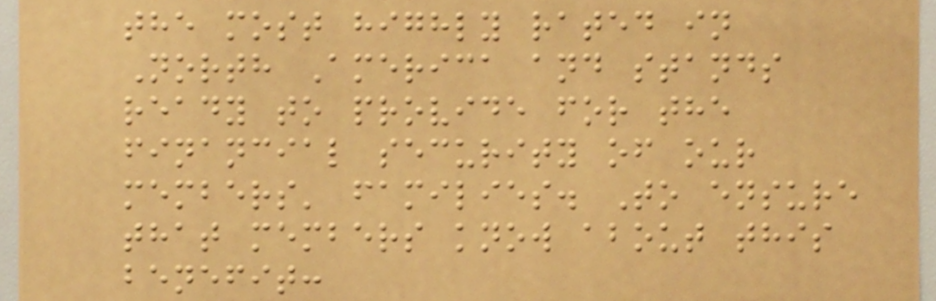the most highly rated in
North America and stands
ready to provide for the
financial security of our
members' families. To ensure
that members know about this
benefit:
